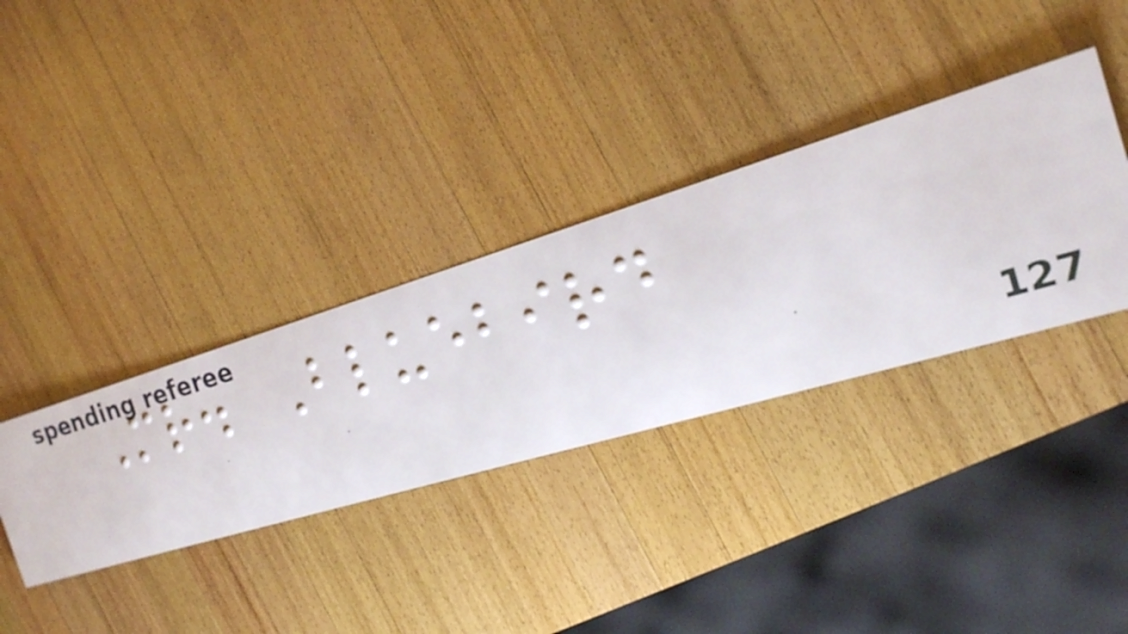Mr. Bluebird
